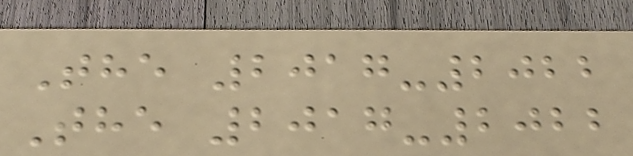The 2017-2022
The 2017-2022
